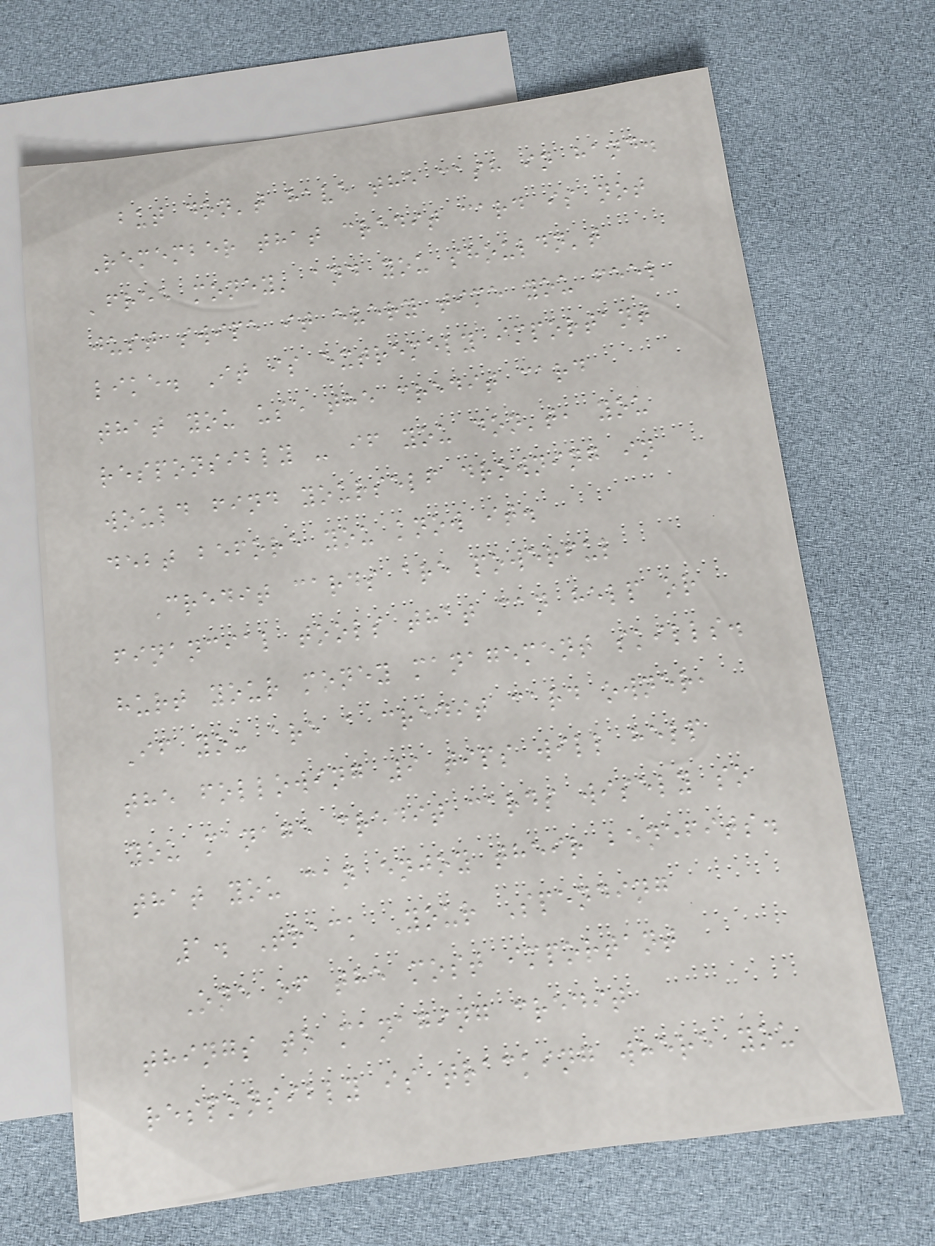but don't have the cash in hand.
Remember that credit card is not
'free money' and you shouldn't
just swipe it every time you feel
like. It is extremely important
that you use the credit card
responsibly - if you don't, you
would find yourself drowning in
debt before you know it.
Credit cards are powerful
financial tools that can help or
hurt your money management skills.
If you are a credit card owner,
the following 9 tips will help
you manage credit cards wisely so
that you can enjoy their benefits.
1. Track Your Spending
One of the most important
things to managing credit
responsibly is tracking where you
